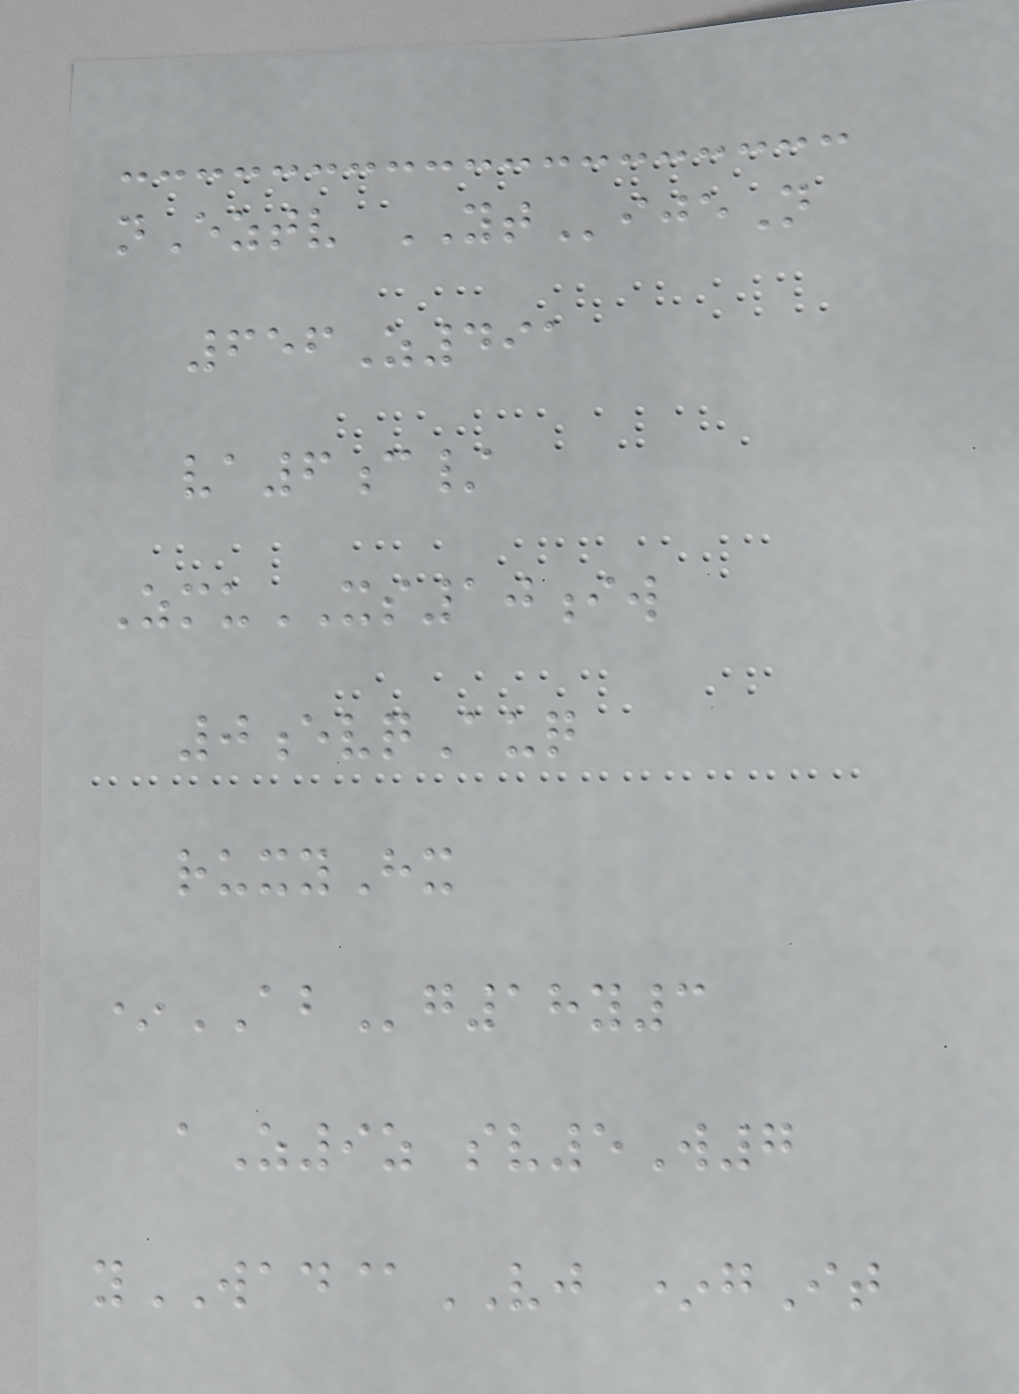nEztv YTijeN
656Z491
va6c/
ZmuXS10iw
0evqAuq
ruxyHx
*ABg18y3
aZ9z sv5W7
yWAD@VJ *gIt
